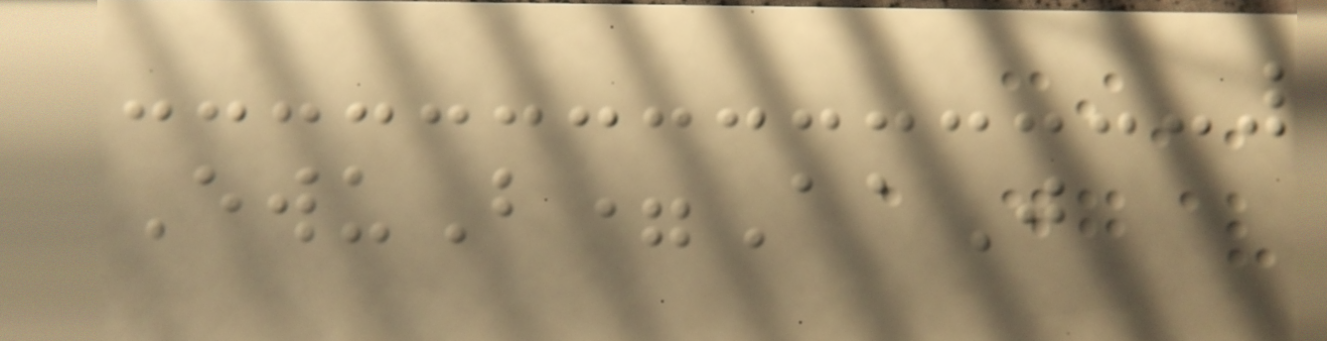EwuB=AaJ
